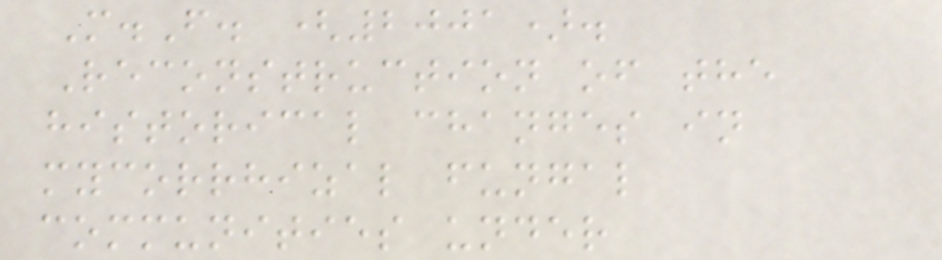M.F. (2001).
Reconstruction of the
historical changes in
mycorrhizal fungal
communities under
